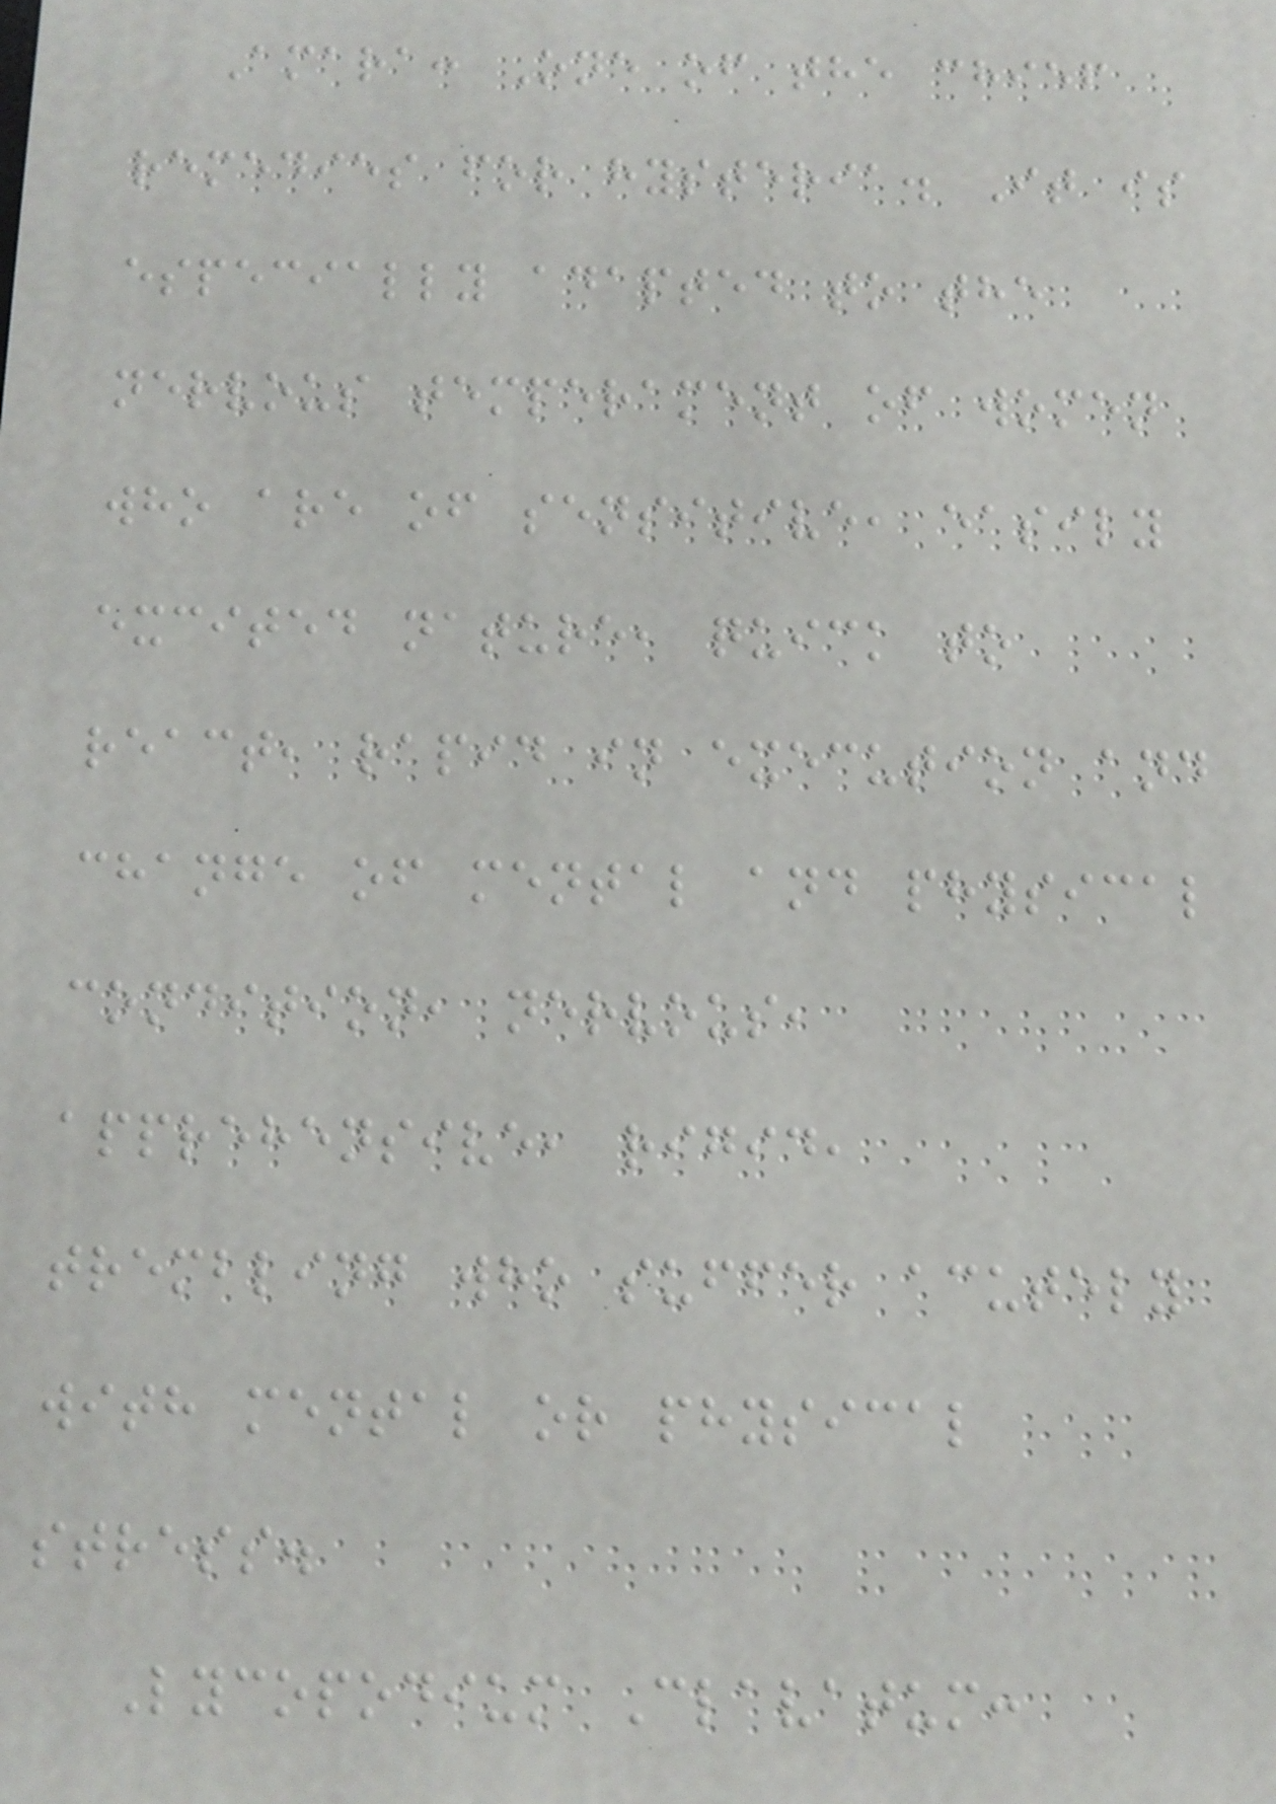Amara: One of the chief
remedies for hysteria. It is
especially adapted to the
nervous temperament of women
who are of sensitive, easily
excited nature, quick to
react, rapid in execution and
change of mental and physical
condition, nervous,
apprehensive, rigid,
trembling who suffer acutely
with mental or physical
stress.
Lycopodium Clavatum:
